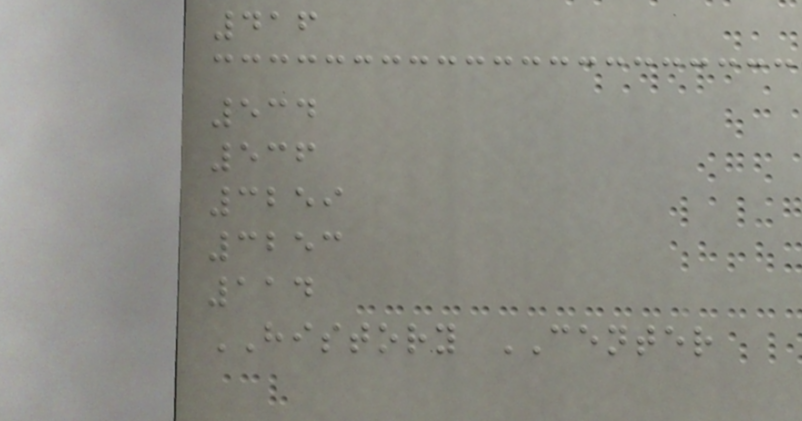416
534
536
3259
3253
114
HISTORY CENTER
